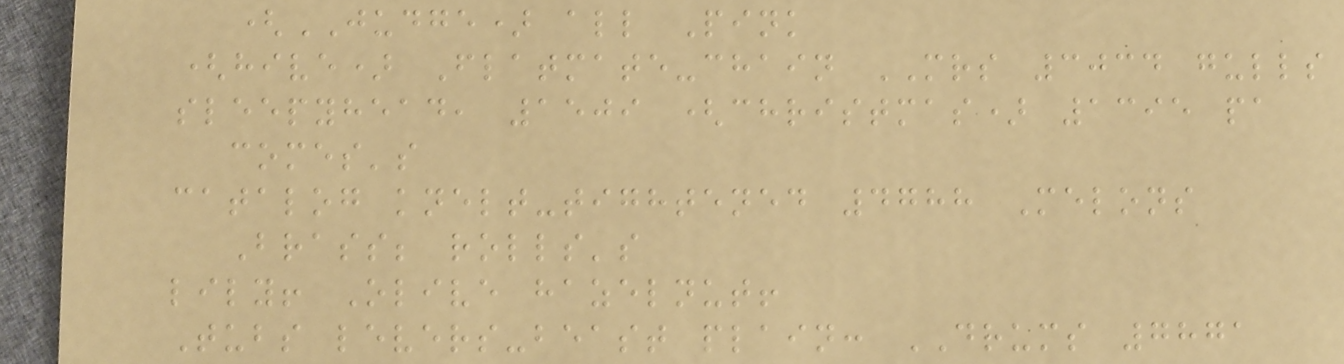(JUDGE) all Pink
(hive) Flatmate-chain MRS 3034 gulls
sleepyhead, 1509 (christmas) 1395 pa
comes's
catalog knelt-tightened 4788 Melons
Brass; rolls's
lily! Olive hazelnut!
Tubs levers-beast plain: DRUMS 7871
